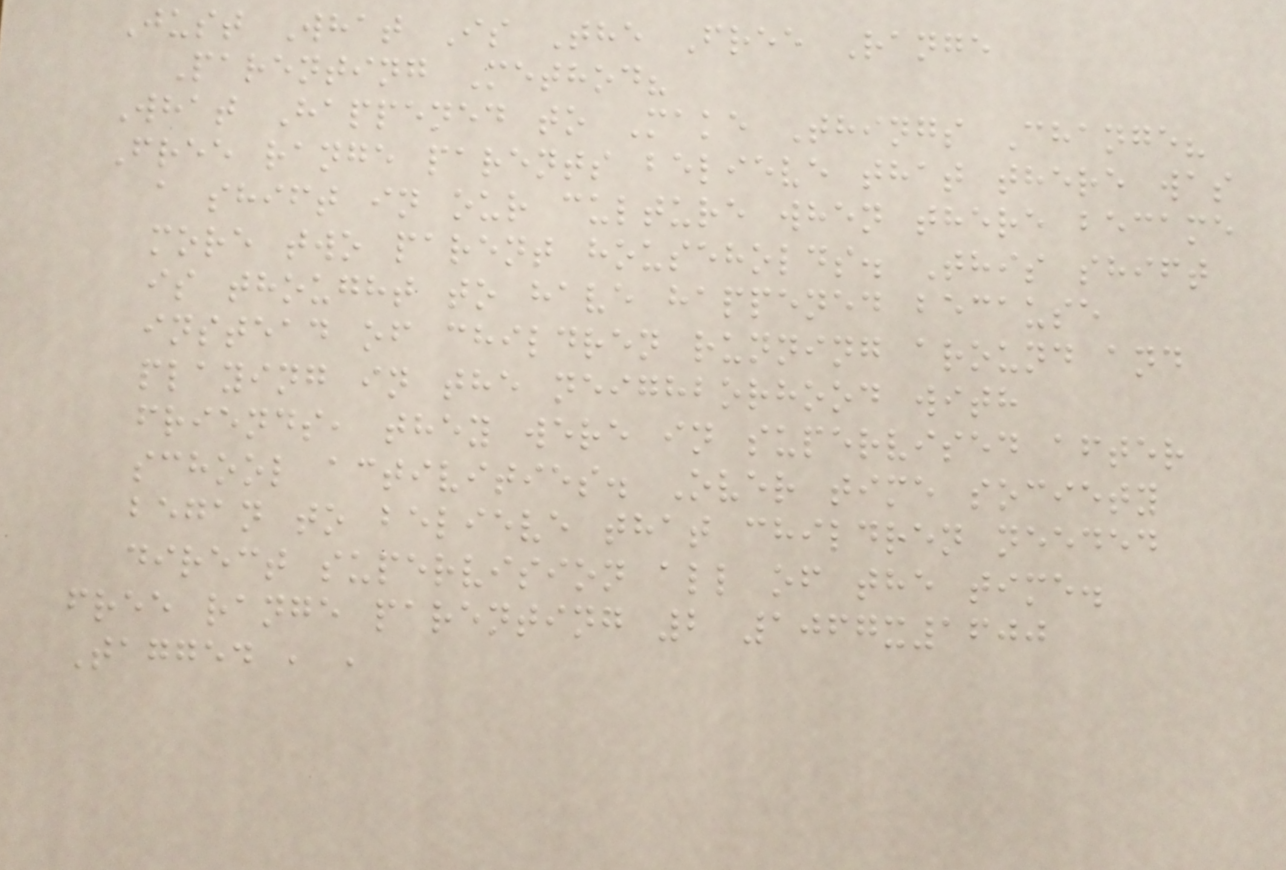Just What Is The Free Range
Parenting Method?
What Happened to Make Things Change?
Free range parents believe that there was
a shift in our culture when there became
more two parent households. This shift
is thought to have happened because
instead of children running around and
playing in the neighborhood with
friends, they were in supervised after
school activities. Over time society
began to believe that children needed
direct supervision all of the time.
free range parenting 2 1067x1600
Tagged , ,
